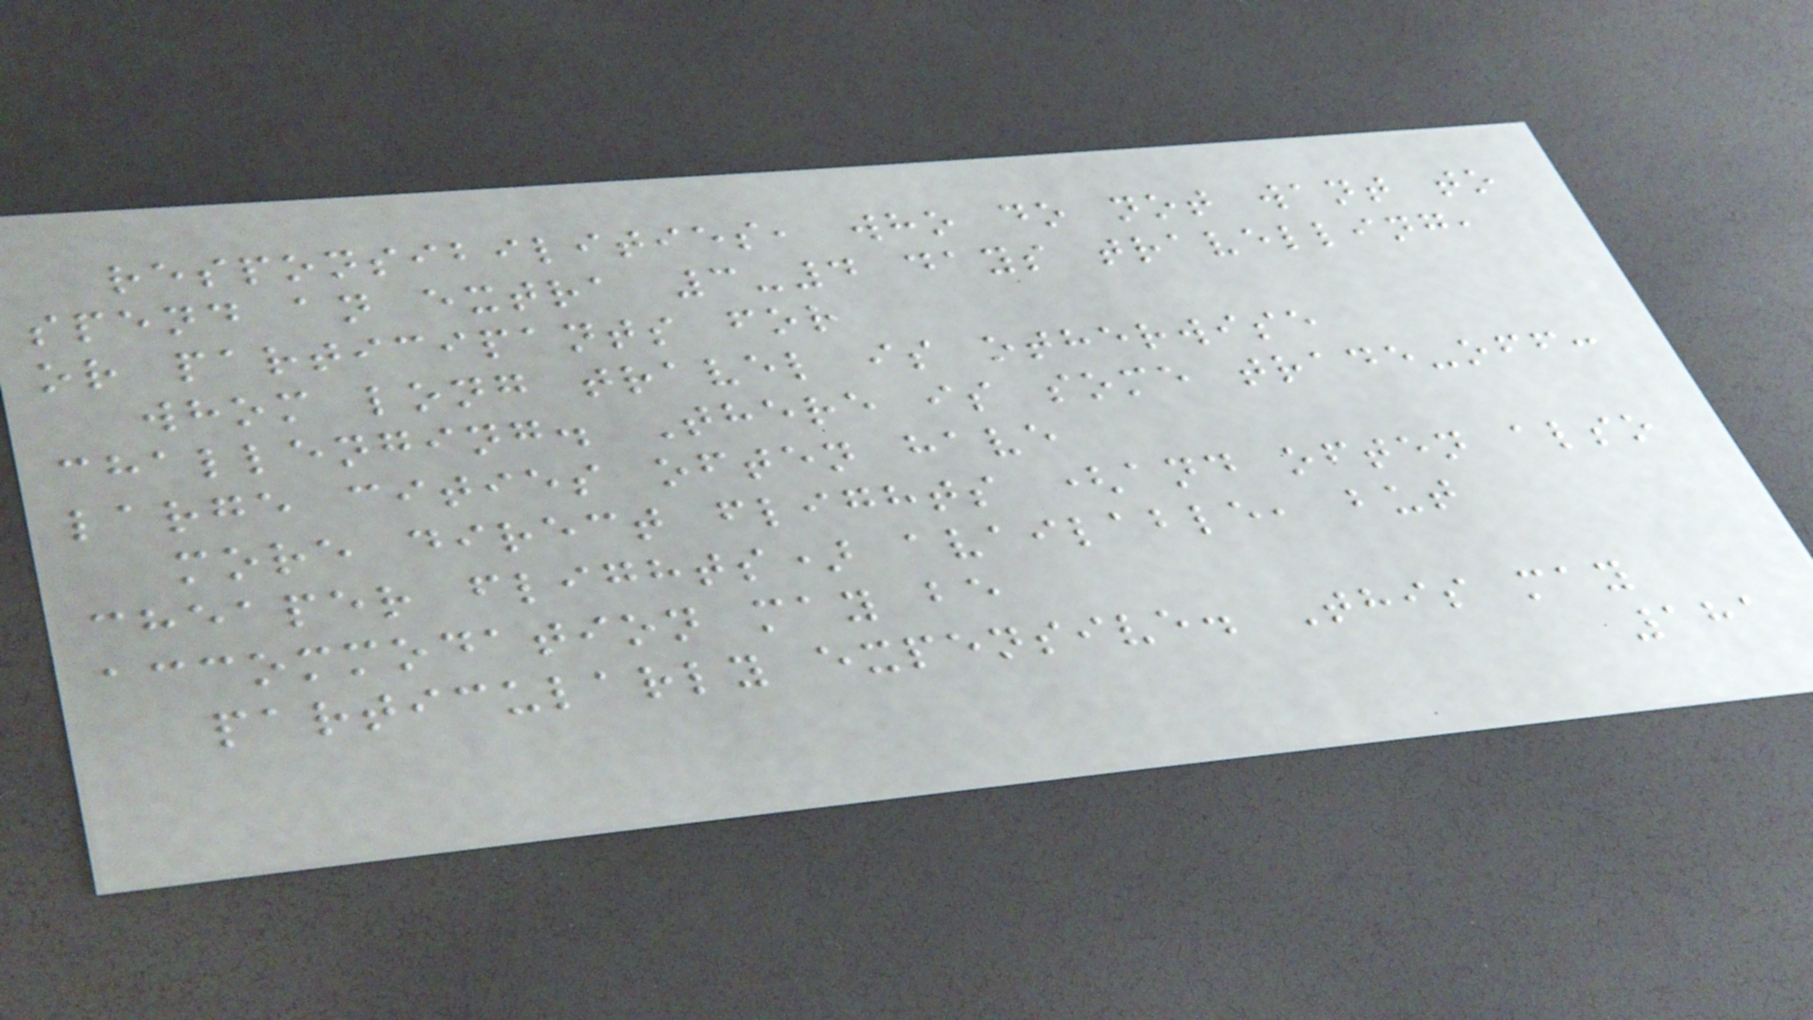responsibilities, who do not want to
spend an extra 3-4 days travelling,
or participants for
whom long travel is otherwise
challenging. There is some trade-off:
large cities often have
more direct flights (and often also
cheaper flights) available, but
accommodation may be
particularly expensive. This may
181
